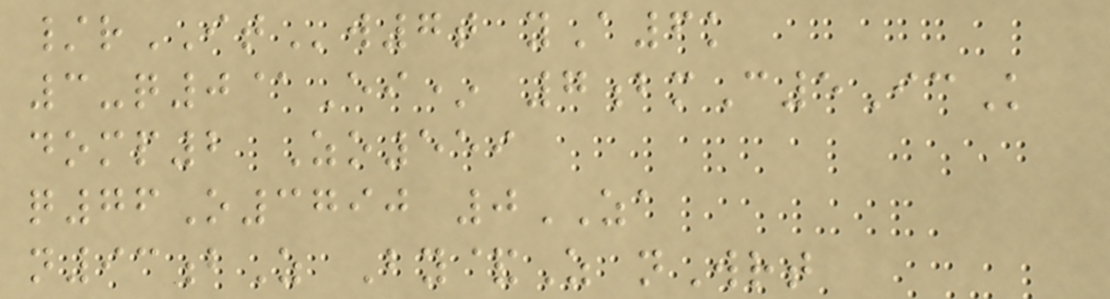/rITw7t yA6k
3-q0@Ei* 7bmC5IcK
domp2 Zo559
q76O3790 0ZA
n93bZ By&Z nWrt
